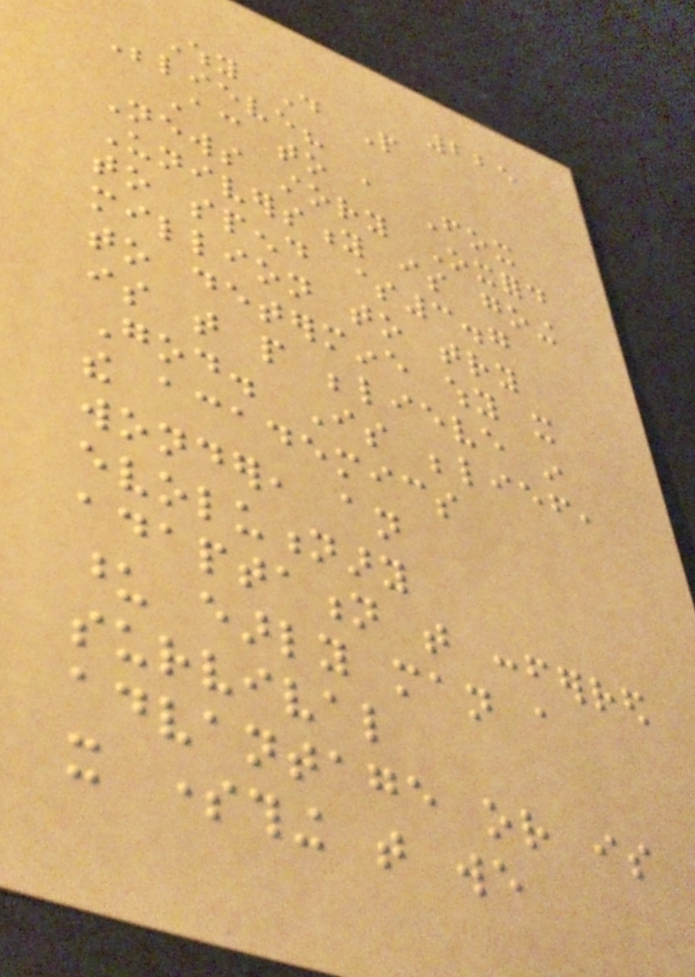225
Why Do People
Believe?
According to a Fox
News story Oxford
University is going
to spend $3.7
million to try
to determine why it
is that people believe in
God. Is belief,
the academics
wonder, an
evolutionary
adaptation that conferred
upon early man a
survival
advantage or is
it something that we
